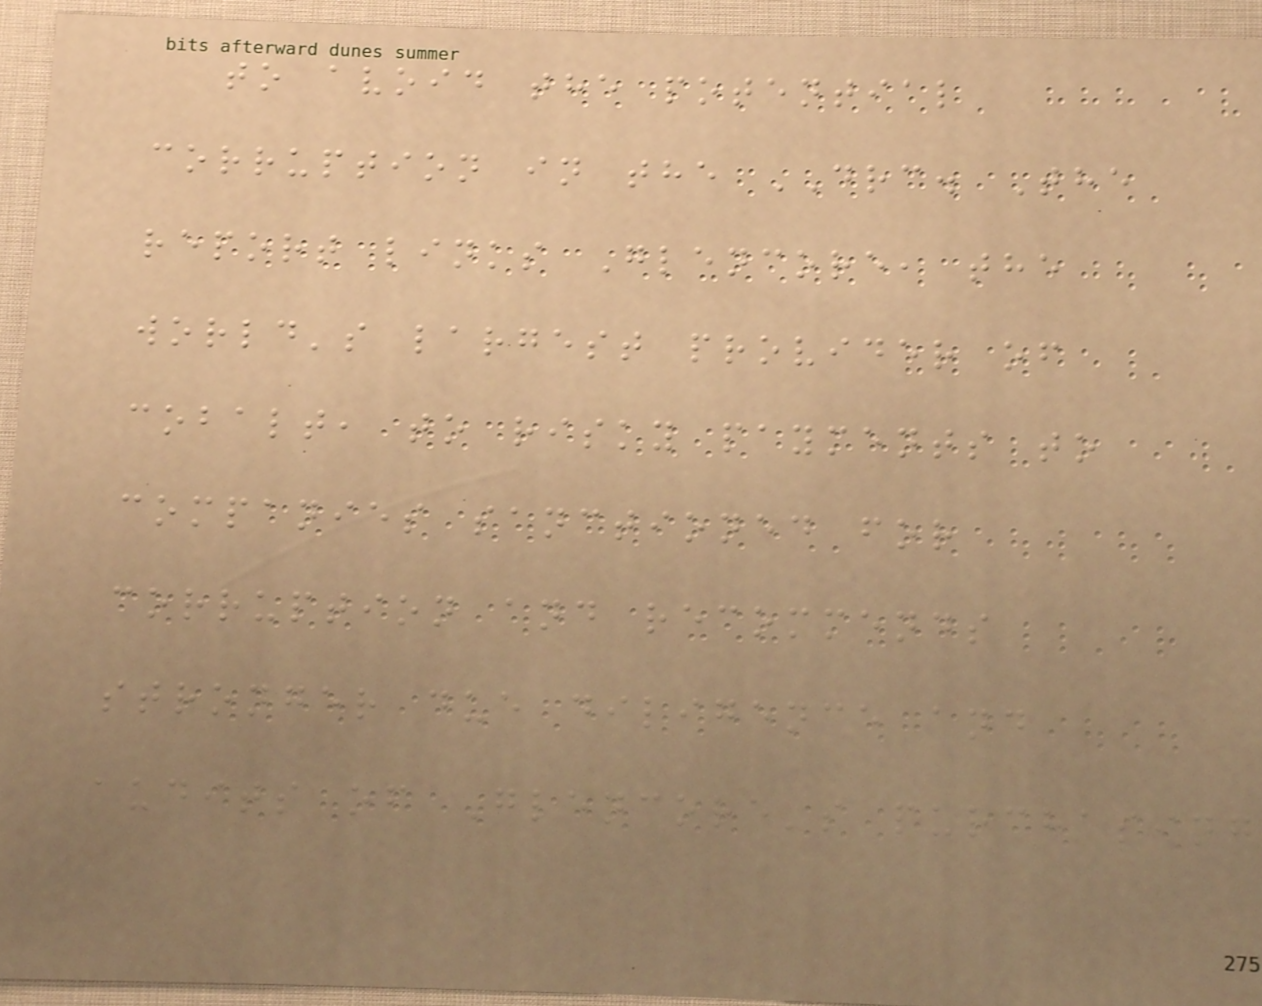to avoid the potential
corruption in the DRC. The
report links Glencore, the
world's largest provider of
cobalt, to risky payments to
companies sanctioned for
corruption and recommends
stronger due diligence and
audits of Glencore's purchasing
